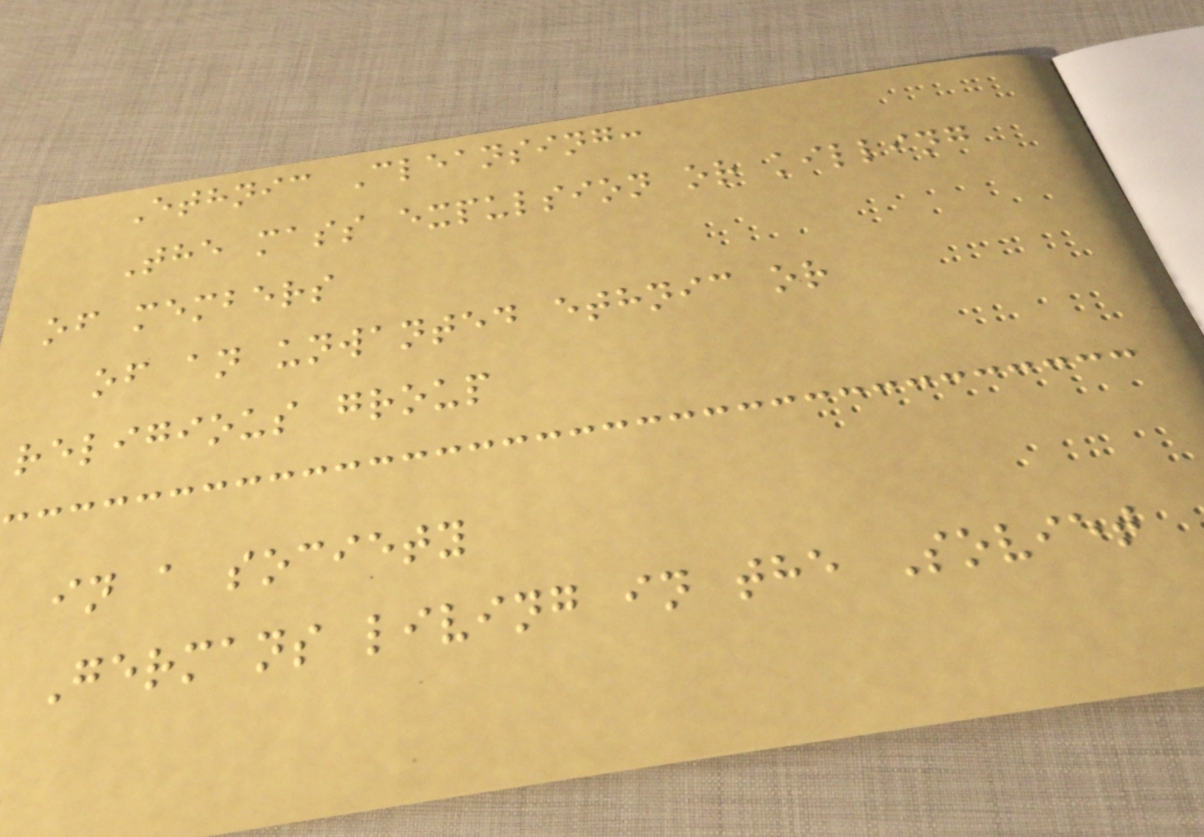Ethnic Cleansing:
The mass expulsion or killing
of members
of an unwanted ethnic or
religious group
in a society
Germans living in the Soviet
